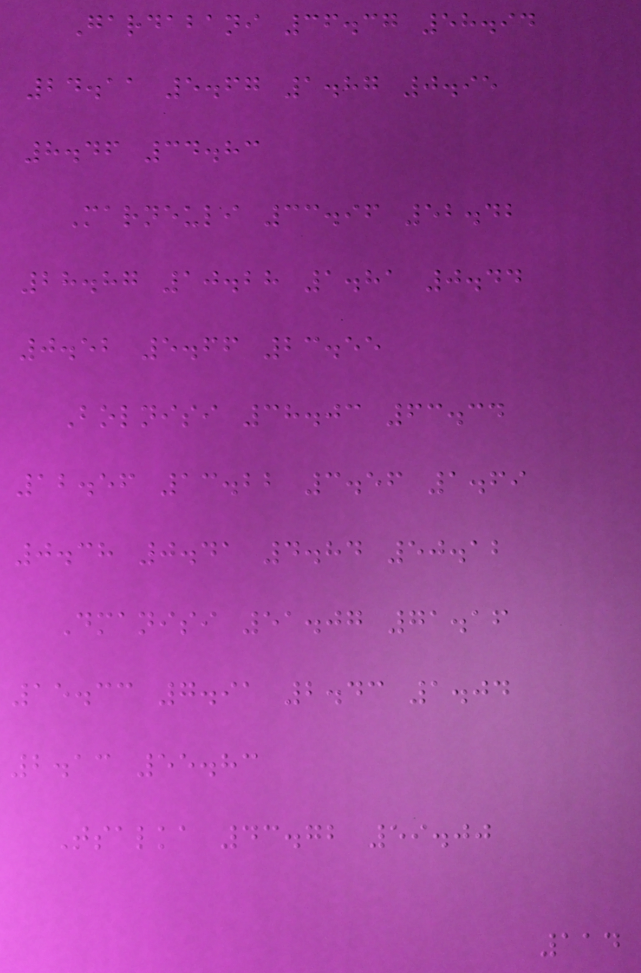Gardabani 36.37 58.94
24.11 5.67 1.87 0.95
8.46 34.83
Marneuli 33.96 52.42
28.87 10.28 1.81 0.44
0.52 5.66 23.55
Bolnisi 38.03 63.34
12.56 13.22 3.56 1.69
0.38 0.41 4.84 50.12
Dmanisi 51.07 71.16
15.33 7.91 2.43 1.04
2.13 55.83
Tsalka 43.72 59.00
114
